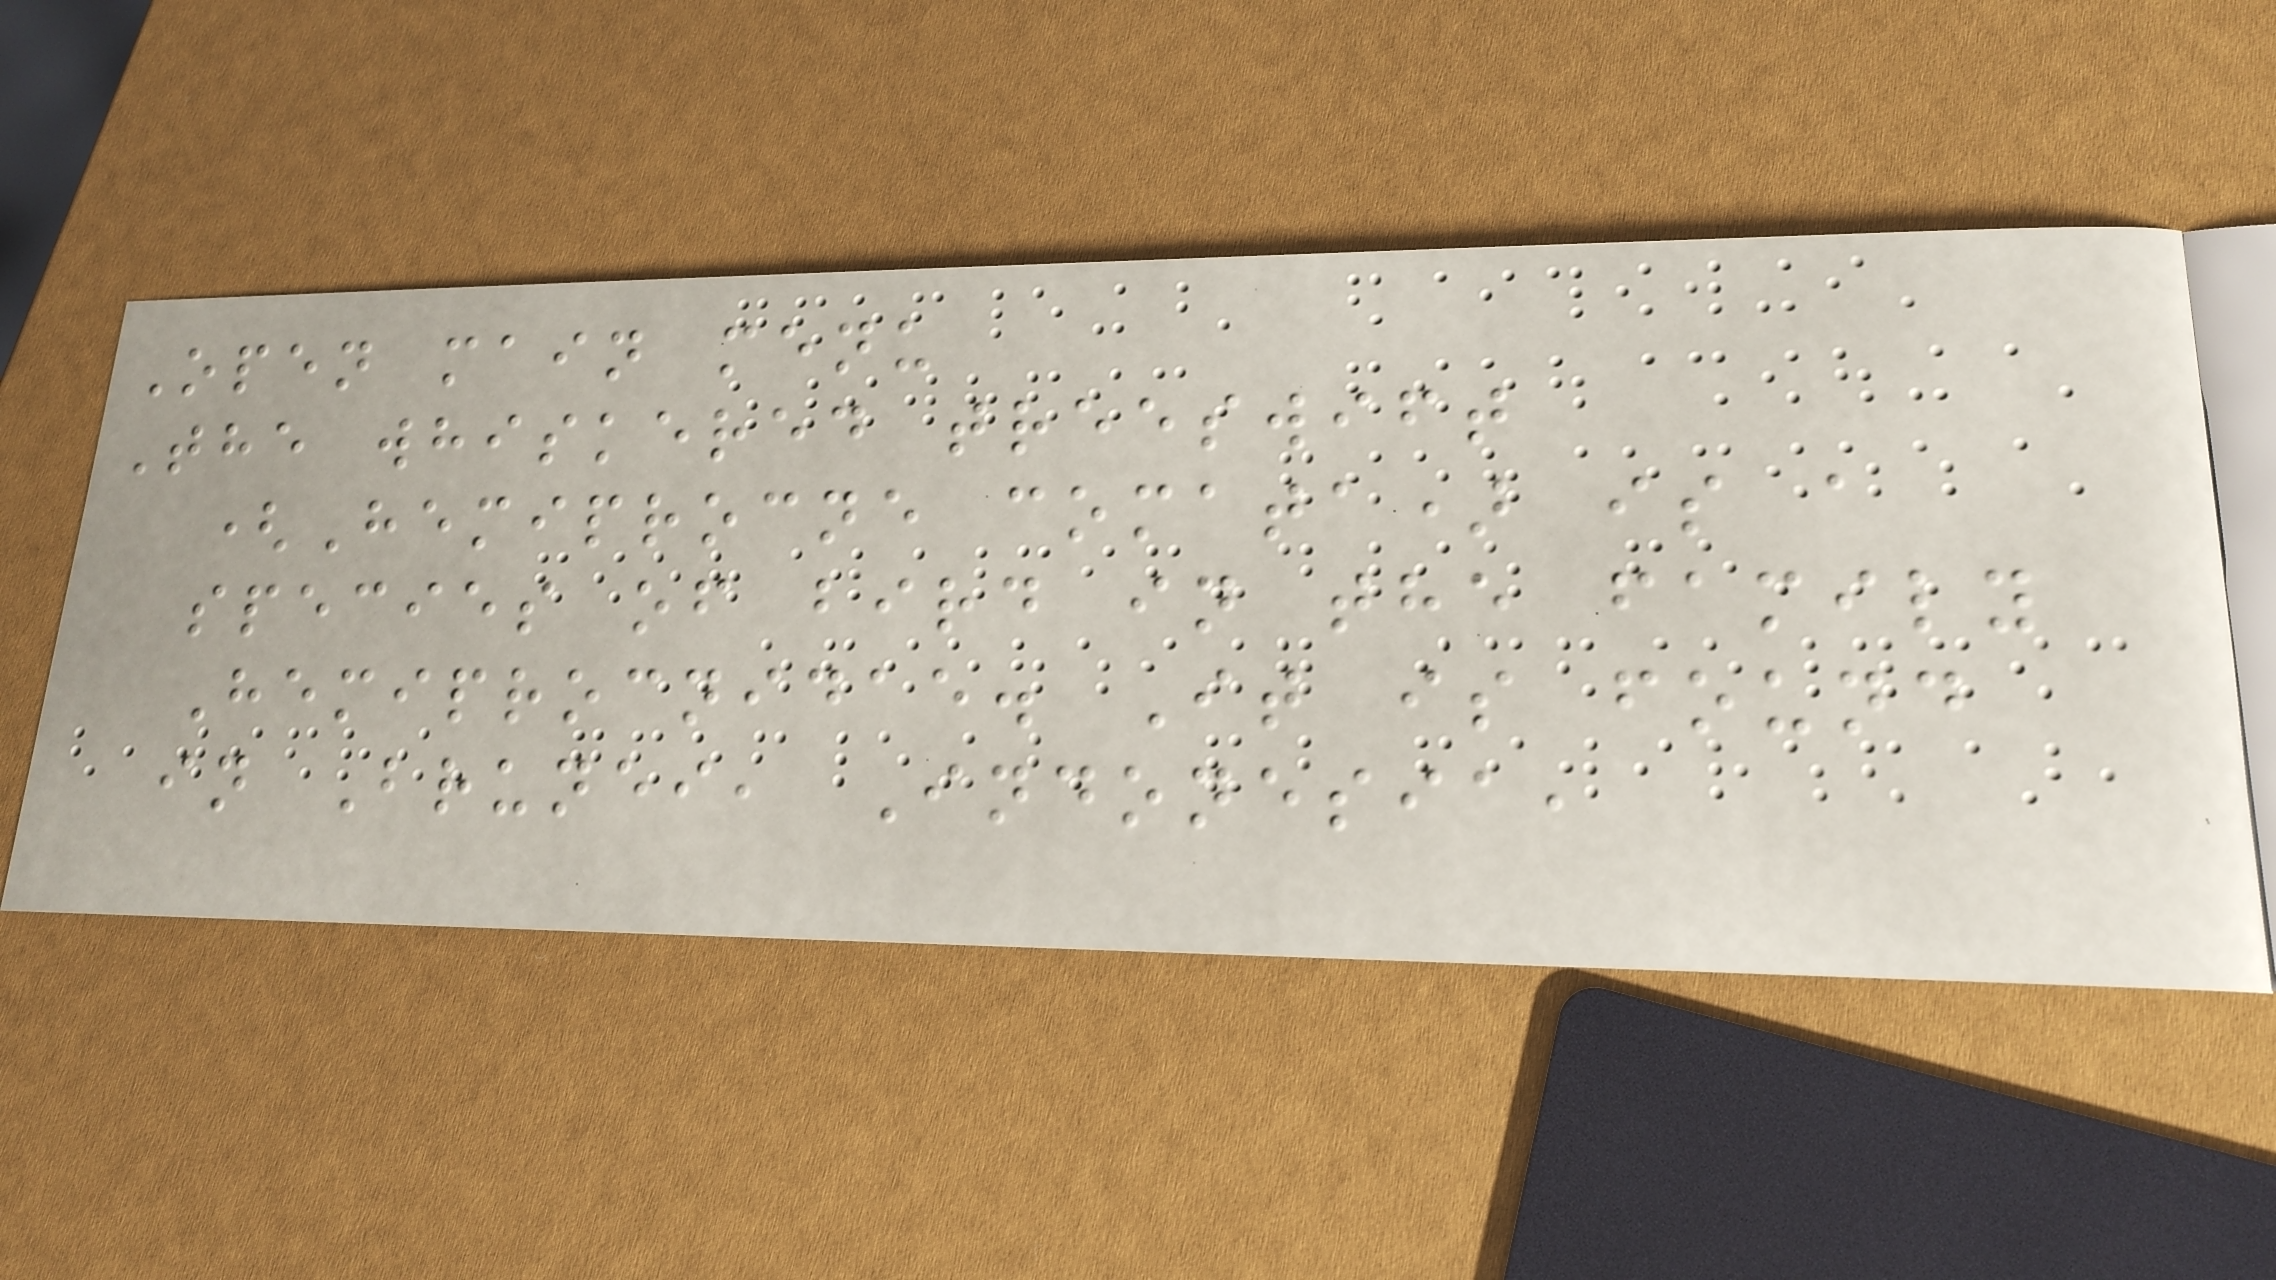Open main menu
The whiskered treeswift
(Hemiprocne comata) is a
species of bird in the family
Hemiprocnidae. It is found
in Brunei, Indonesia,
